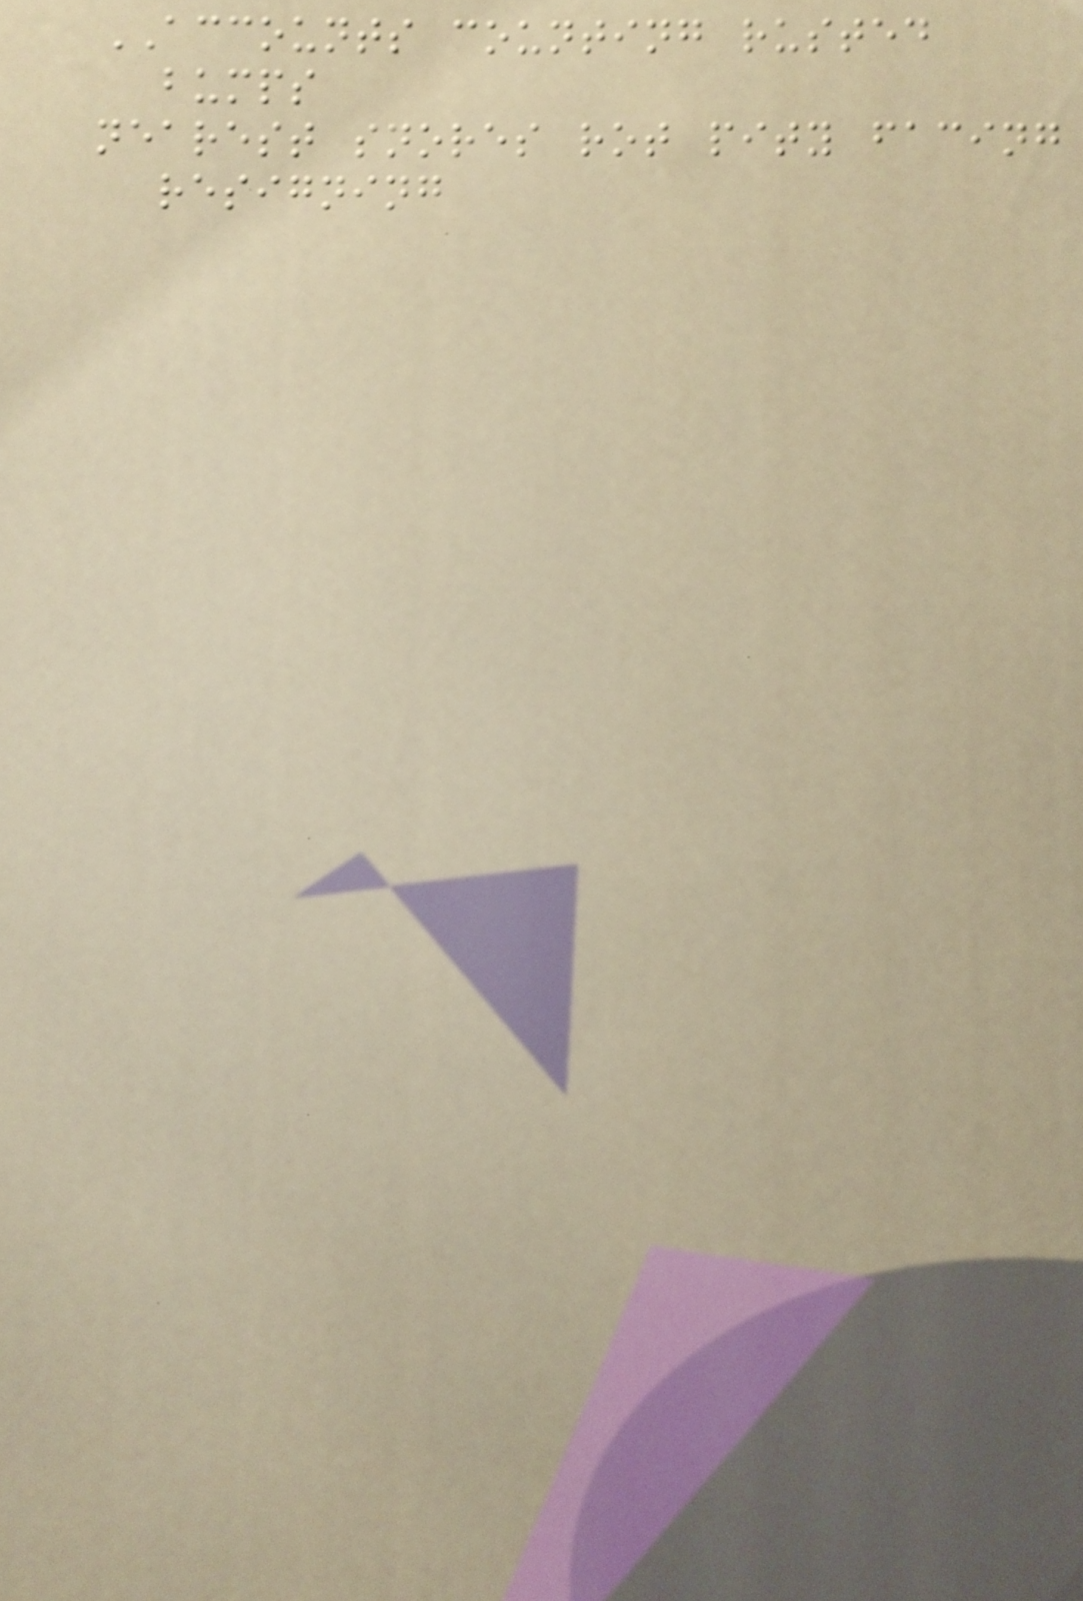ACCOUNTS counting rusted
bumps
nearest snores rot pity facing
resigning
